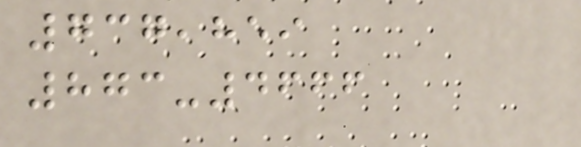737,859
873-4666
